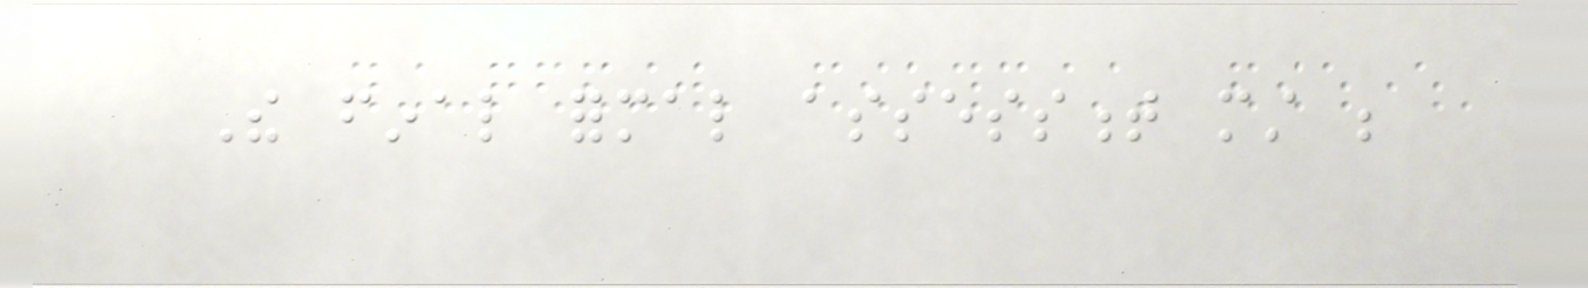The final formal assessment must be
